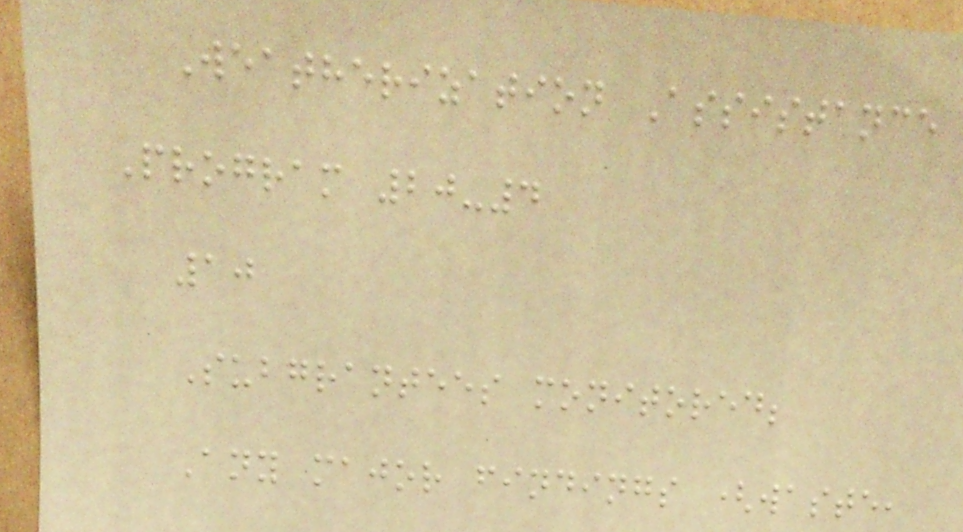Weatherization Assistance
Program 20-4
10
Subgrantees monitored;
Any major findings (waste,
